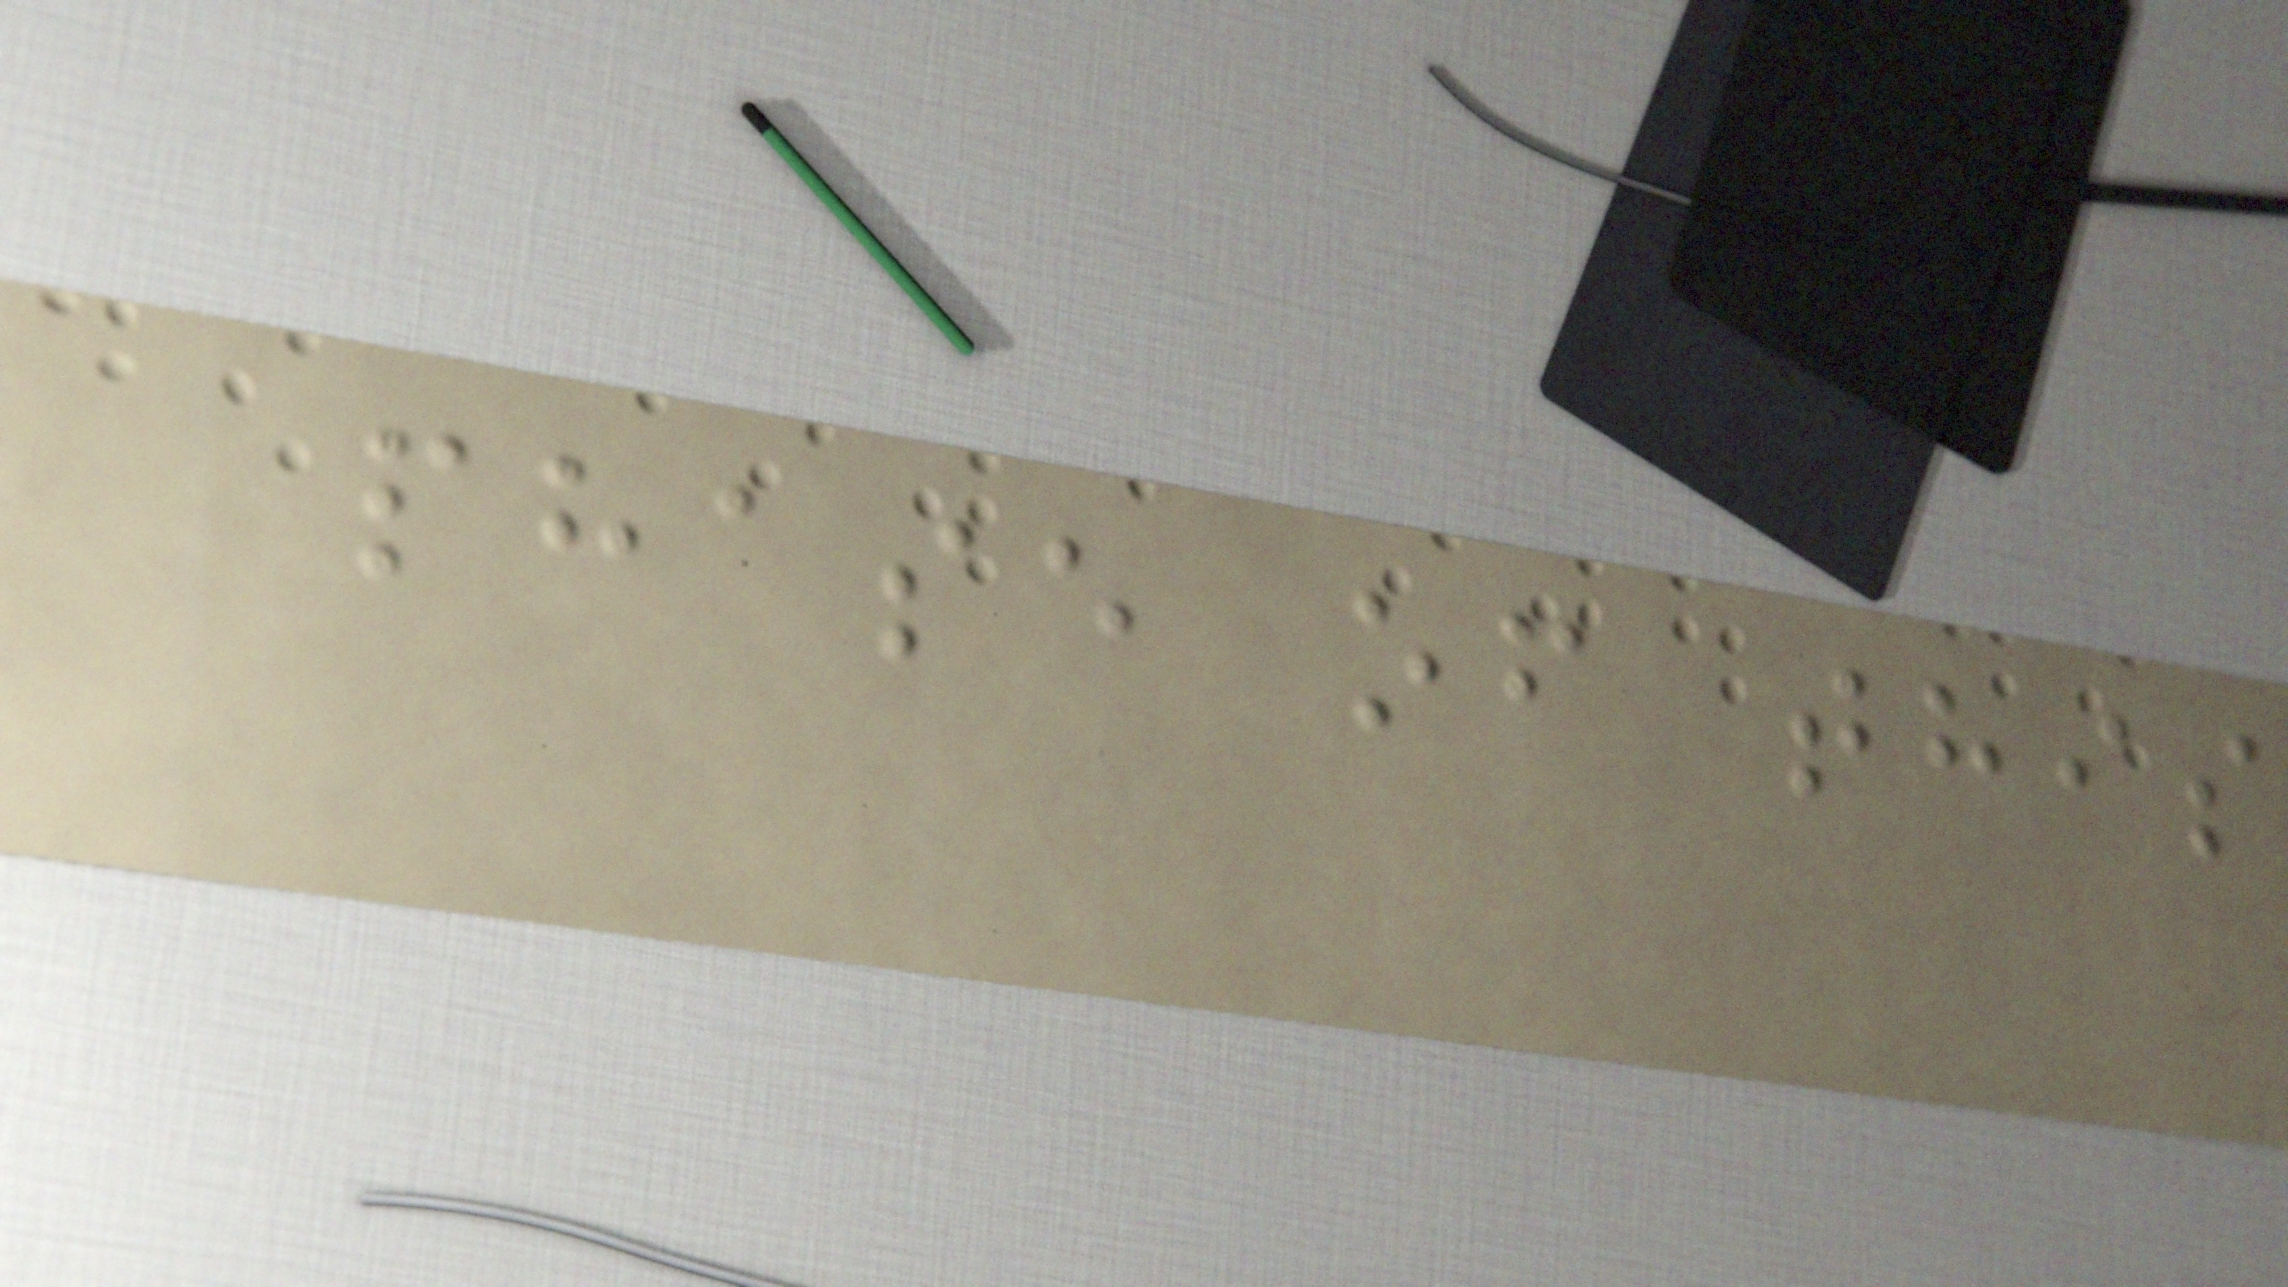phase of this
